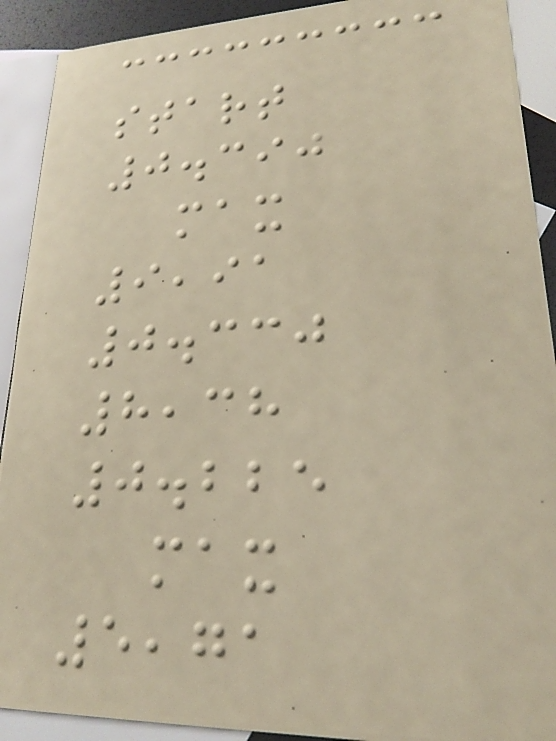start
0.390
max
9,91
0.330
8,38
0.225
max
5,71
